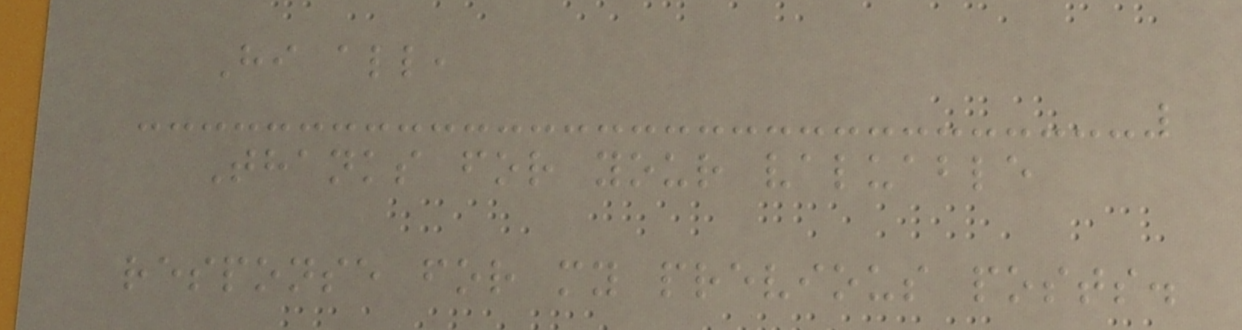Hi all,
Thanks for your valuable
response for my previous posts.
